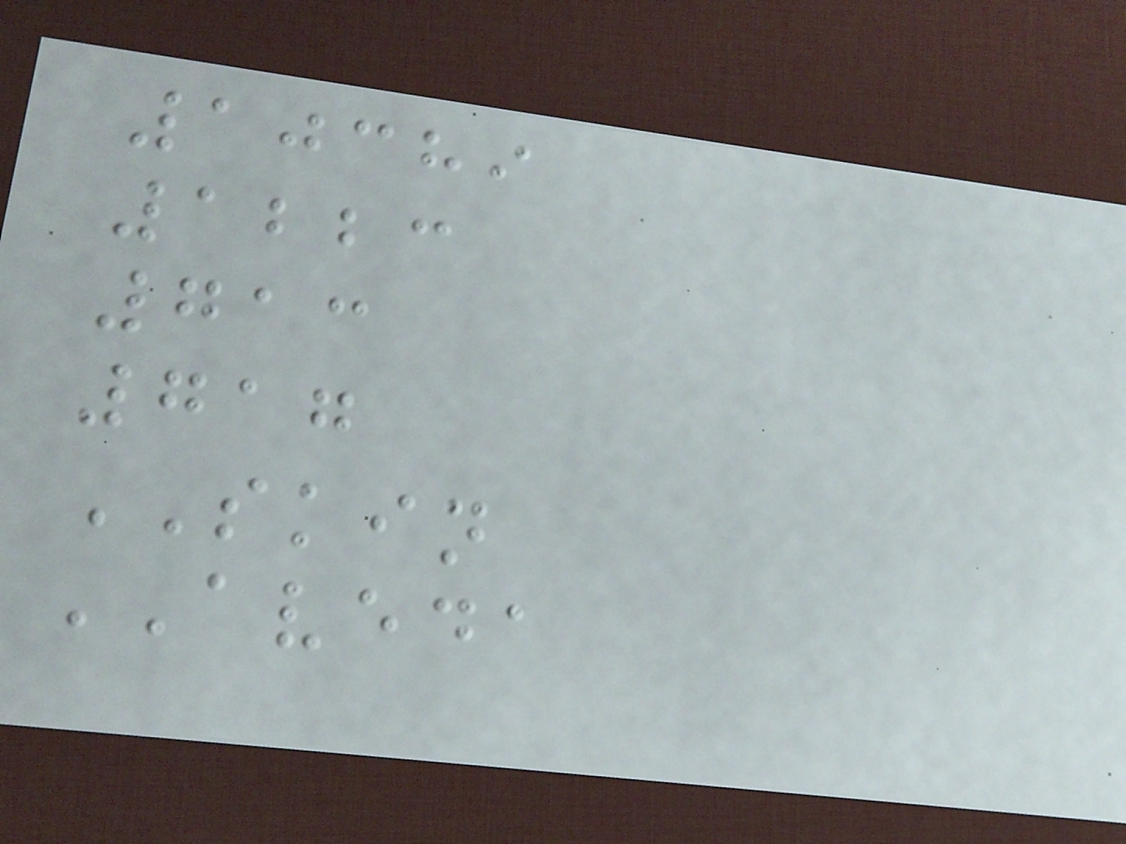10389
1223
713
717
SKIN
AVEDA
